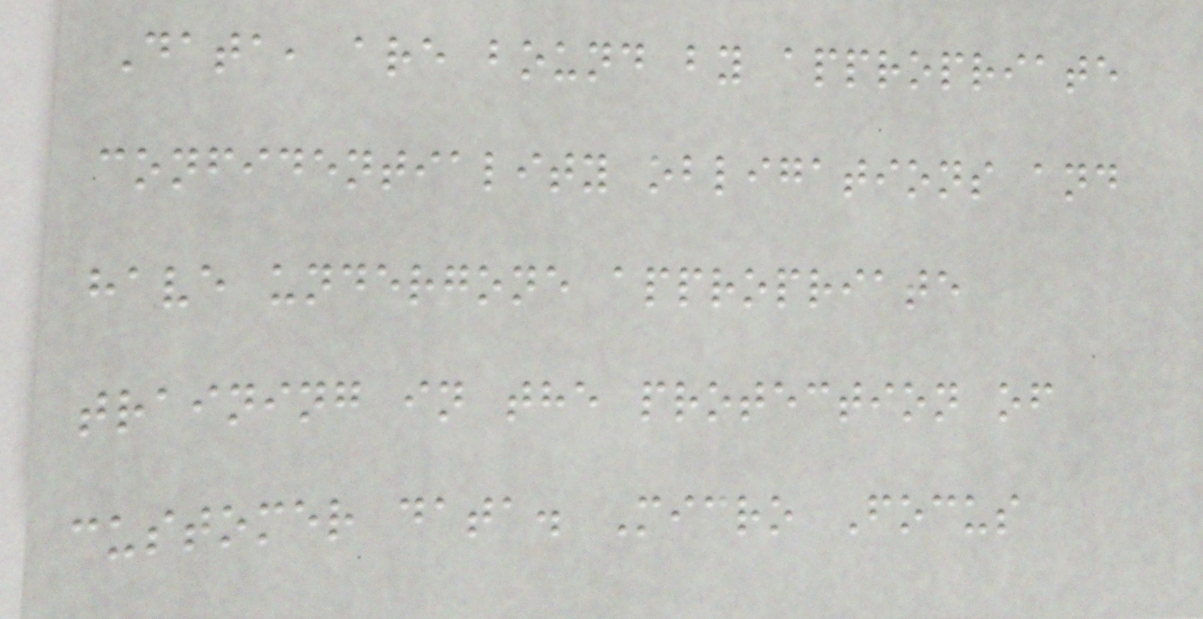Data, are bound by appropriate
confidentiality obligations and
have undergone appropriate
training in the protection of
customer data. Micro Focus
